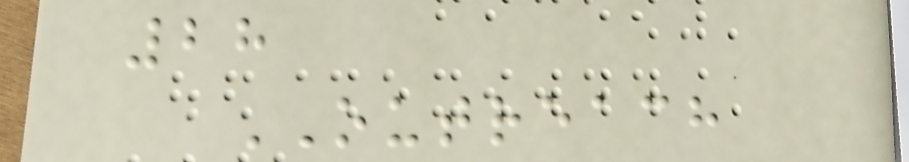28
OUTREACH
